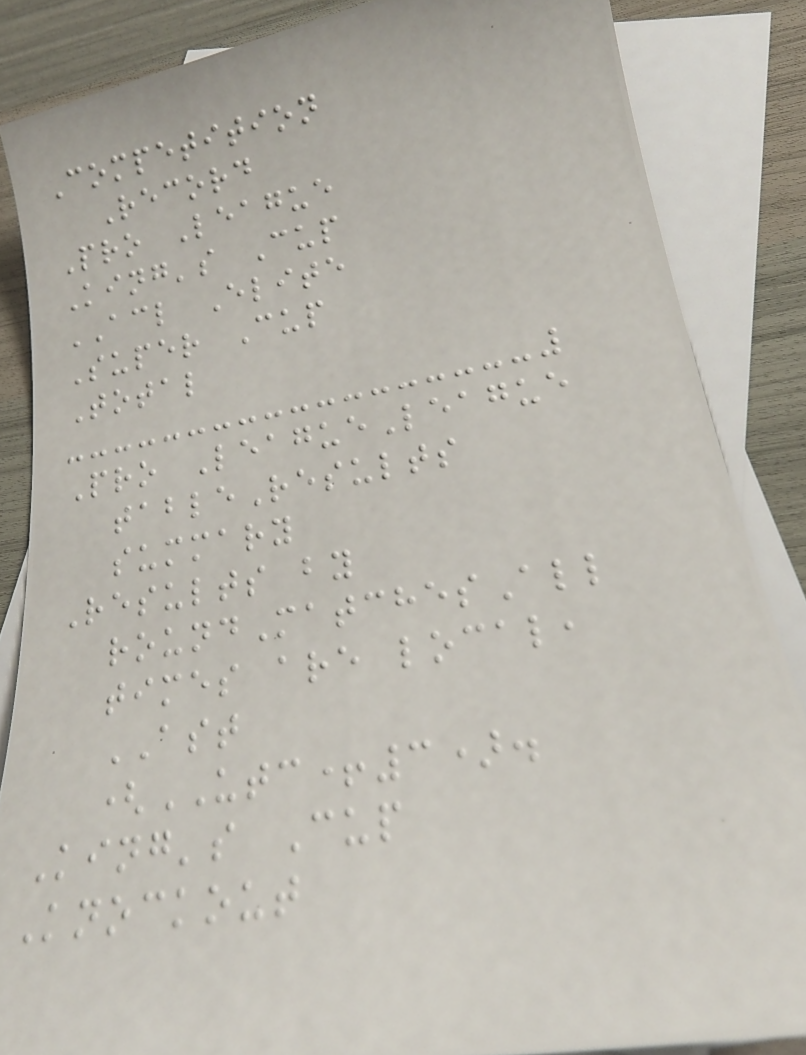Competition
Record
Pro League
King's Cup
ACL Elite
Super Cup
Total
Pro LeagueLeague
tableResults
summary
Results by
roundMatchesAll
times are local,
AST
(UTC+3).
King's Cup
Knockout
